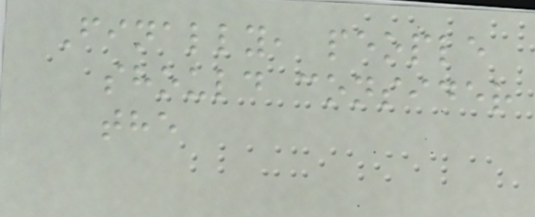Finally, people
should consider
the
